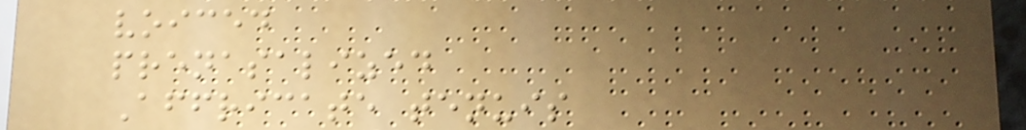voiced
prenasalized
Affricate tenuis
